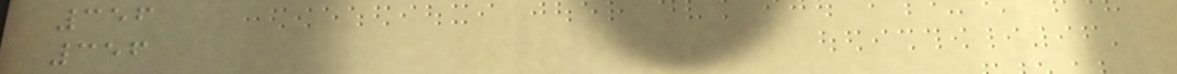356
356
